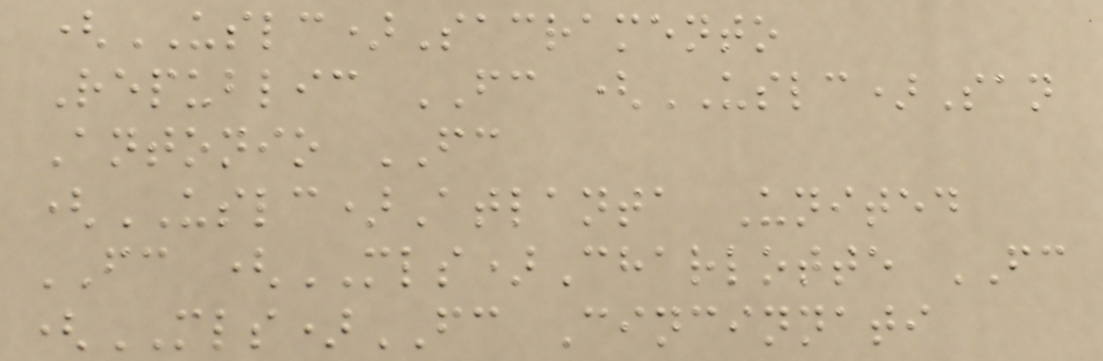(USLC)Sacramento
Republic FC (USLC)San
Antonio FC
(USLC)Atlanta United
FC (MLS)Charlotte FC
(MLS)FC Cincinnati
